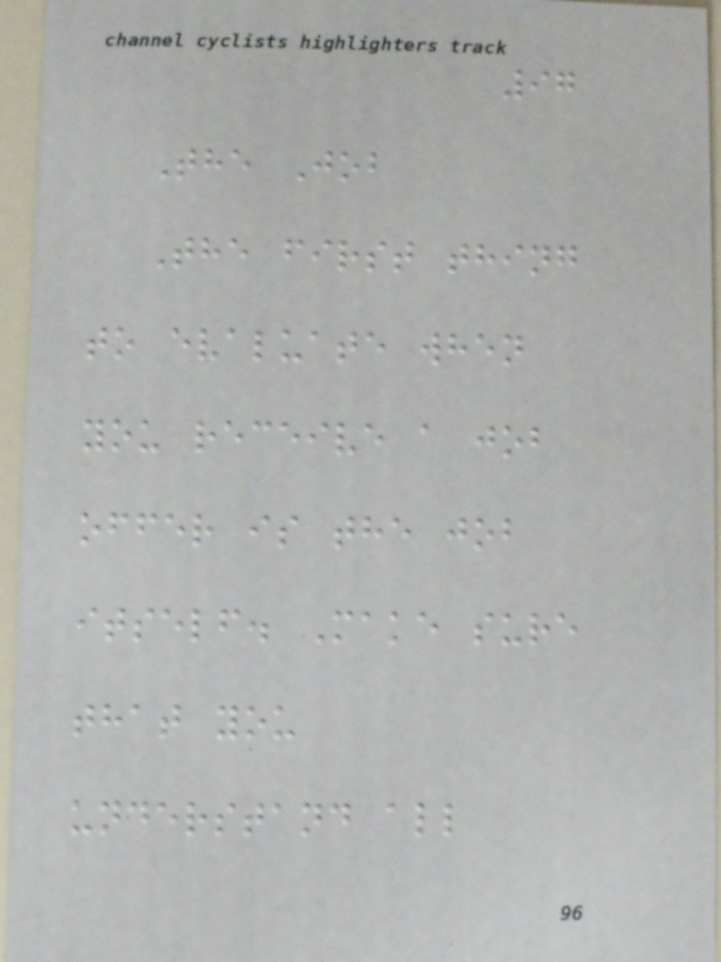97
The Job
The first thing
to evaluate when
you receive a job
offer is the job
itself. Make sure
that you
understand all
